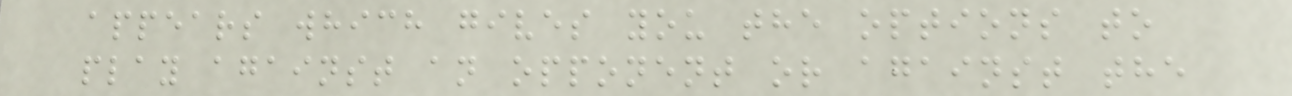appears which gives you the options to
play against an opponent or against the
